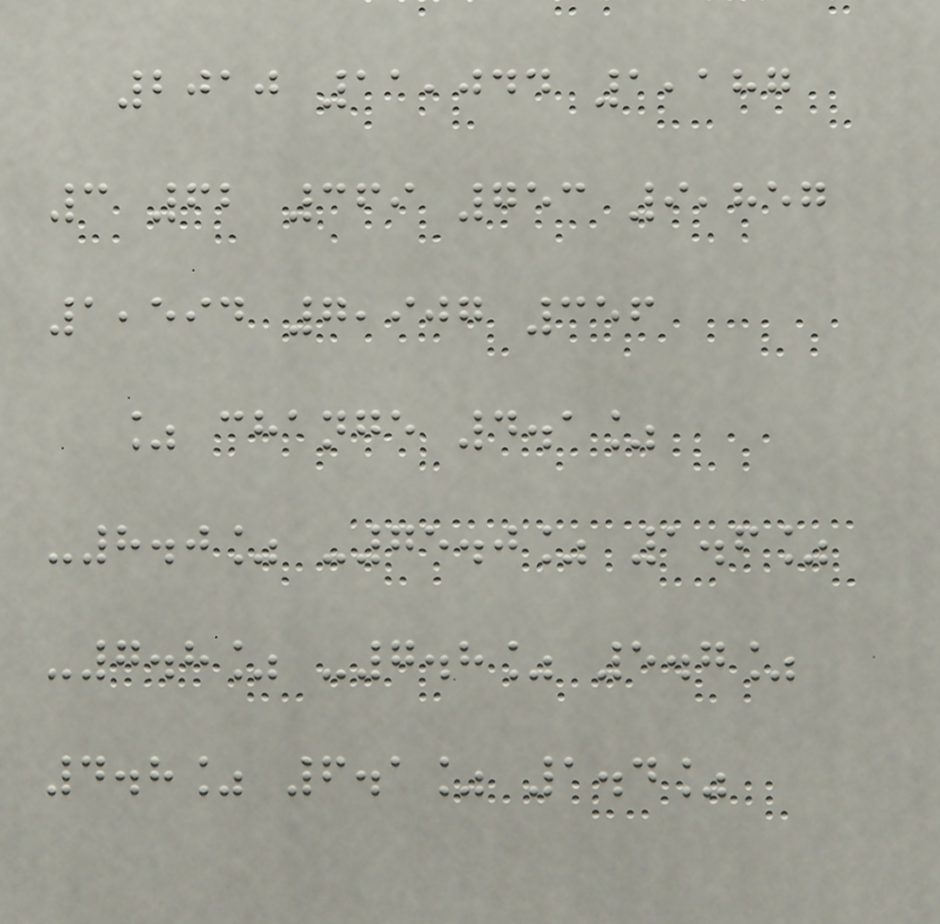2010 11,044 1,187
3 62 369 753 9,857
1,594 7,907 356
% change 4.1%
-8.0% -75.0% 1.6%
-7.8% -7.8% 5.7%
4.8% 6.1% 1.4%
